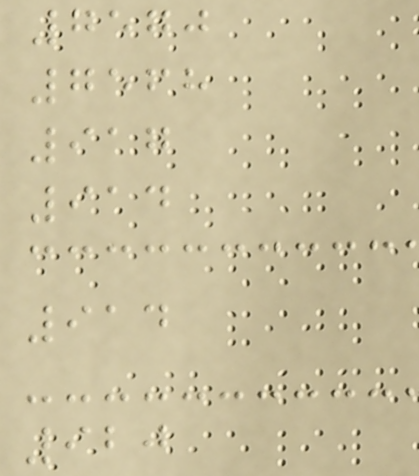7570
7568
917
914
914
920
